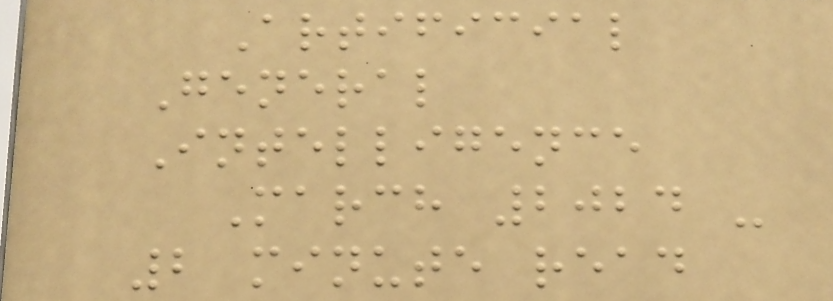Artificial
General
Intelligence
March 2024 -
2 minute read
